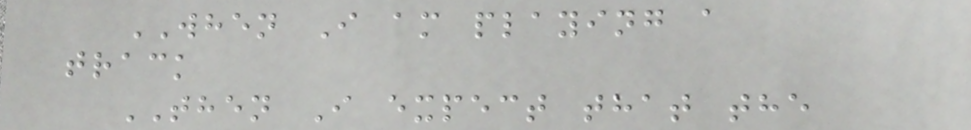WHEN I am playing a
track
THEN I expect that the
